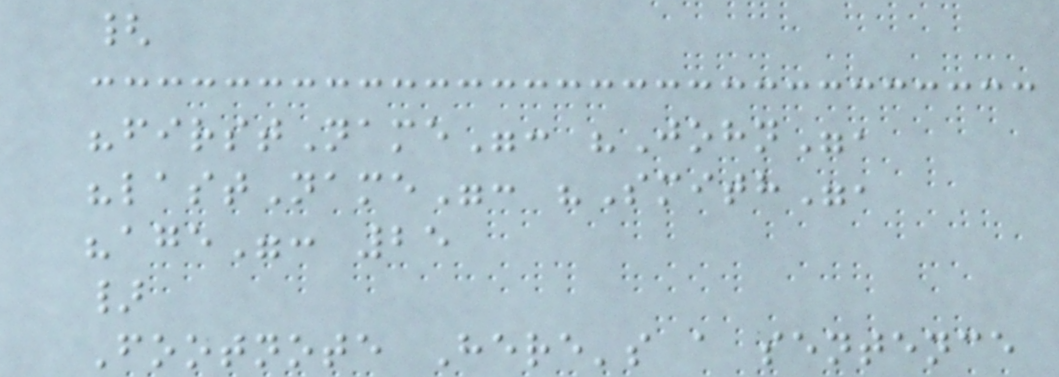{
"firstName": "John",
"lastName": "Smith",
"age": 25
}
Footnote Here's a sentence
